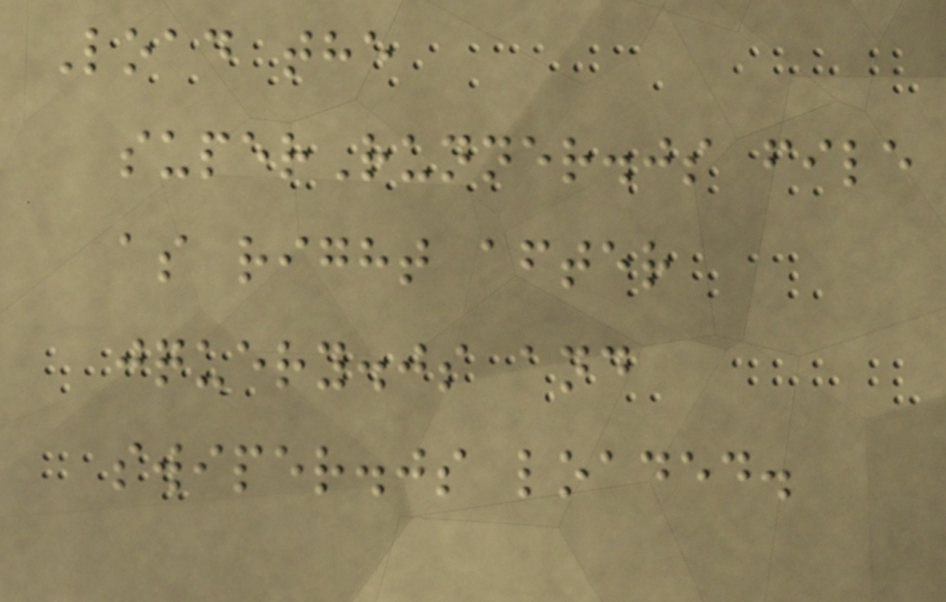Load the
superRunner.js file
as right after
jquery.js and
swiper.js loaded.
